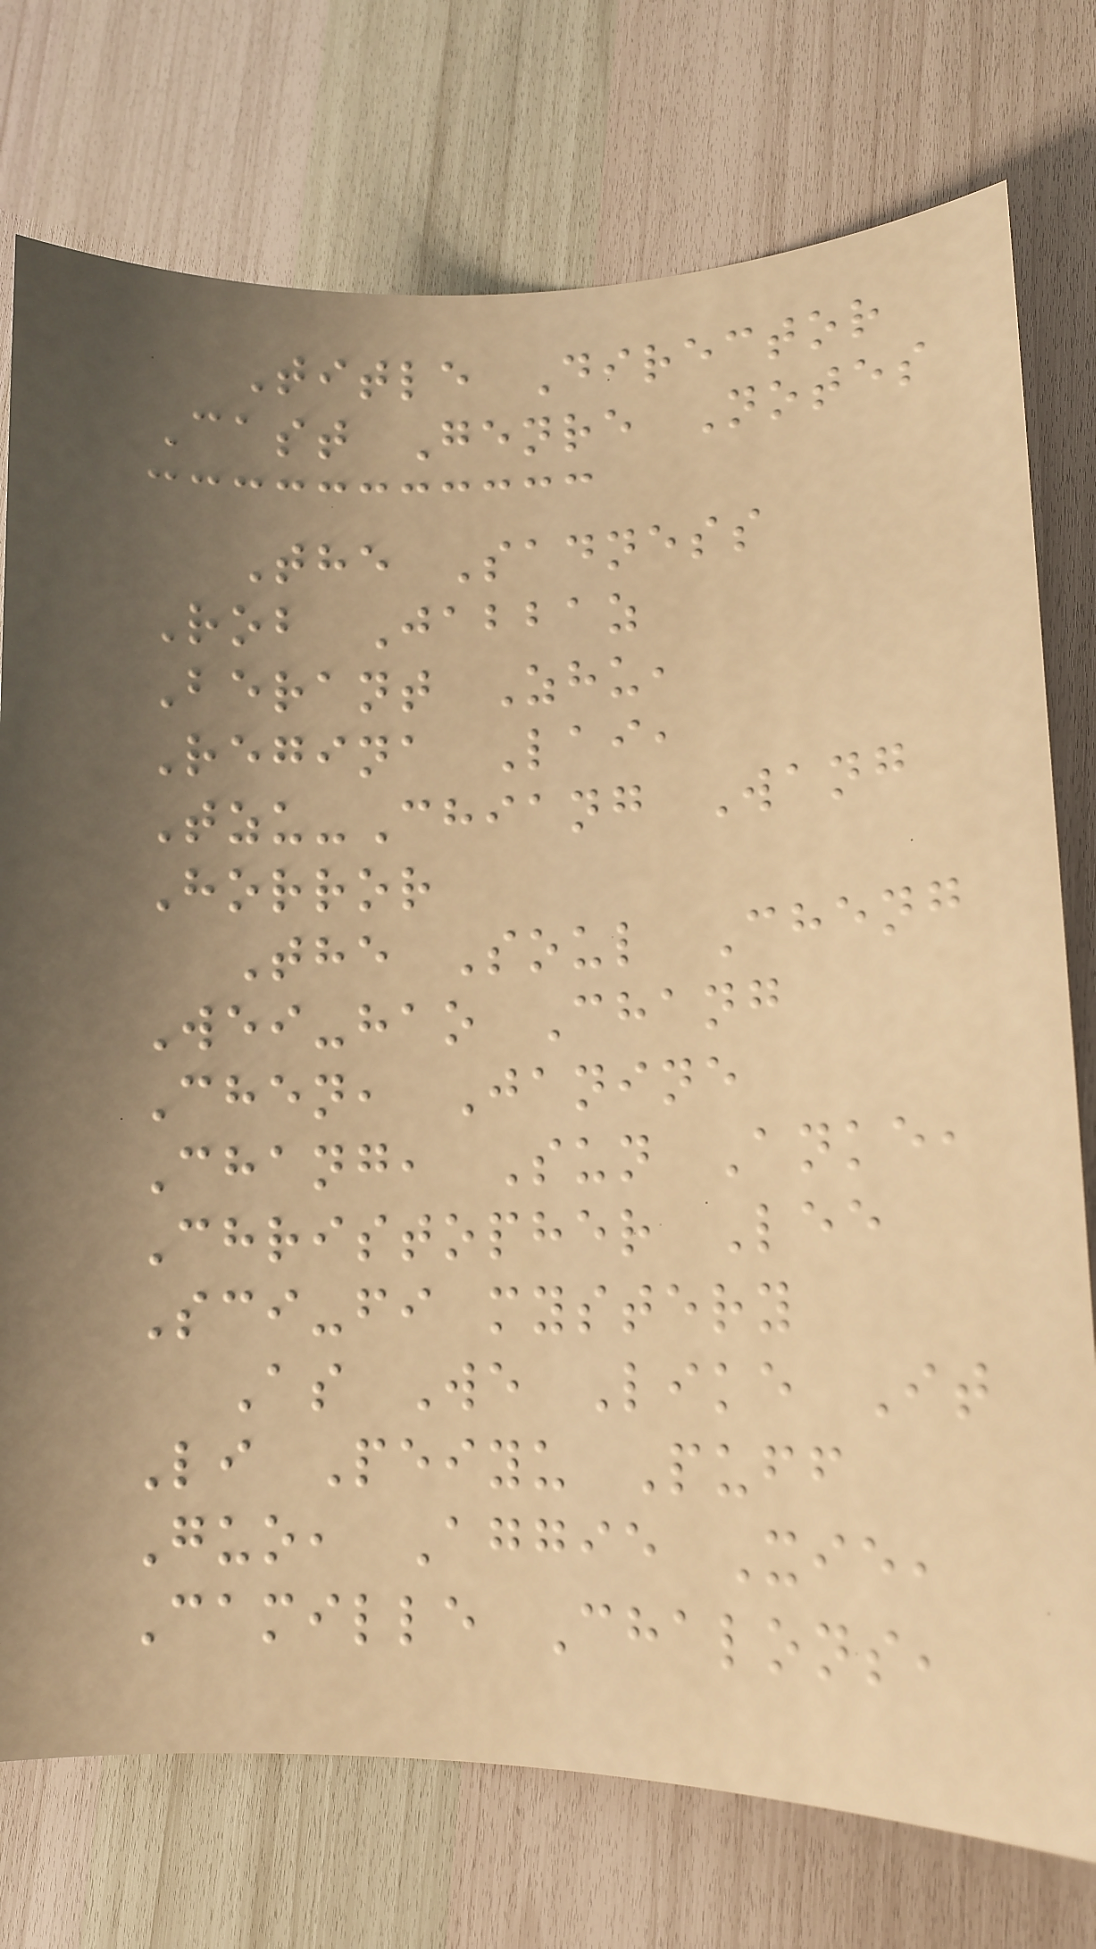Title Director
Cast Genre Notes
The Sadness
Rob Jabbaz
Berant Zhu,
Regina Lai,
Tzu-Chiang Wang
Horror
The Soul Cheng
Wei-hao Chang
Chen, Janine
Chang, Sun Anke,
Christopher Lee
Sci-fi mystery
As We Like It
Li Peiyu Puff
Guo, Aggie Xie,
Camille Chalons,
